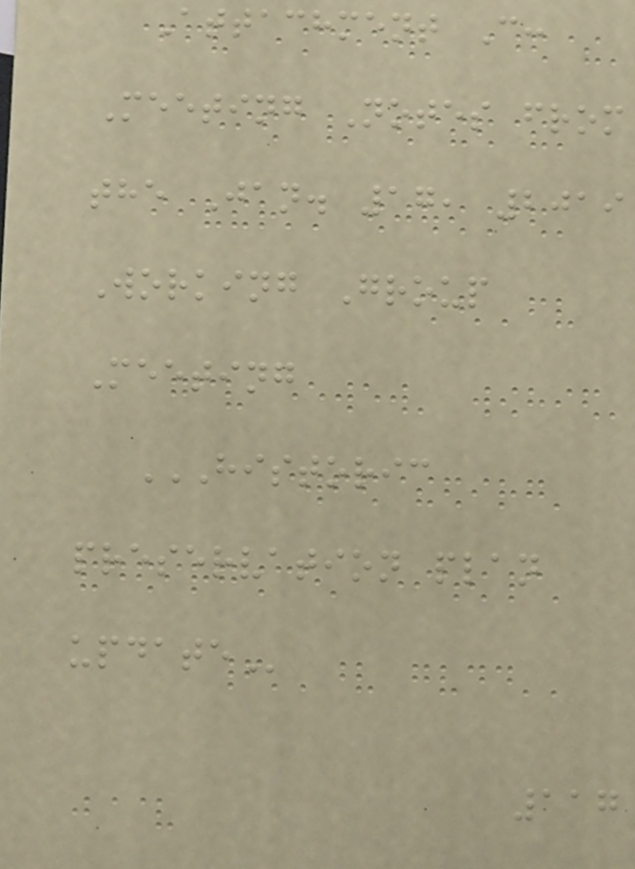Attachment C:
Meeting Notes from
the Jan. 17, 2019
Working Group
Meeting
HISTORIC
PRESERVATION PLAN
UPDATE
117
